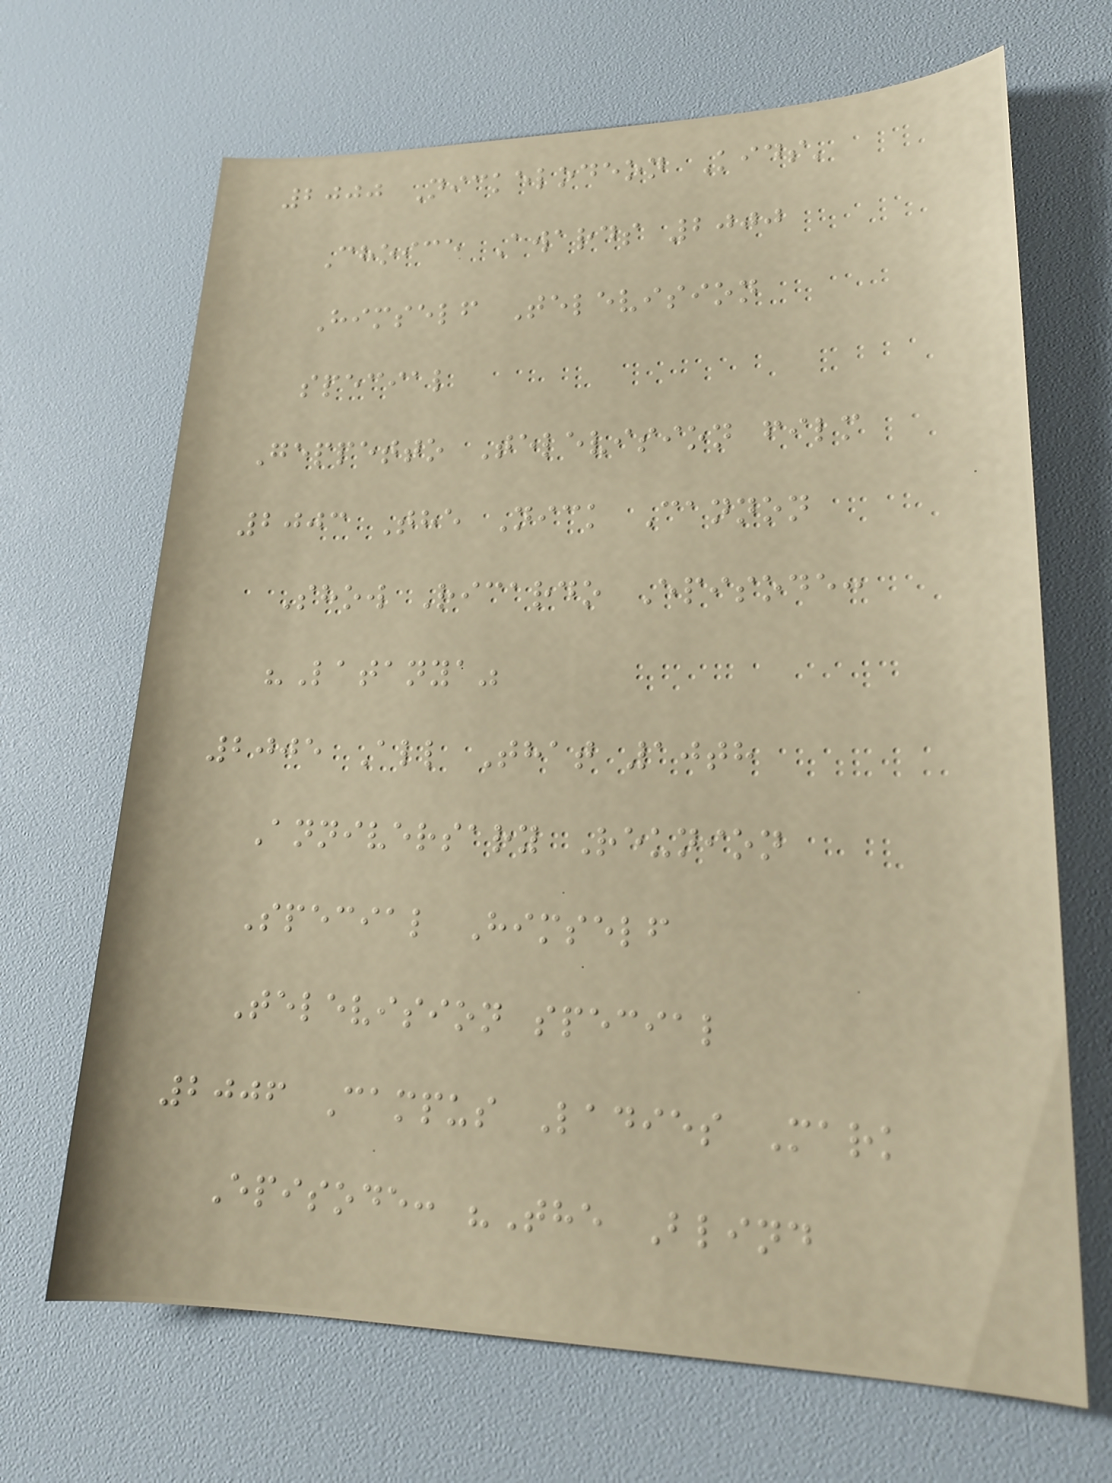2000 Nickelodeon Kids'
Choice Awards 2000
Himself Television
special
Geppetto Television film
2003 The Nick Cannon
Show Ricardo Episode:
"Latanya"
2005 All That 10th
Anniversary Reunion
Special Himself
Television special
2006 Campus Ladies Mark
Episode: "The Blind
